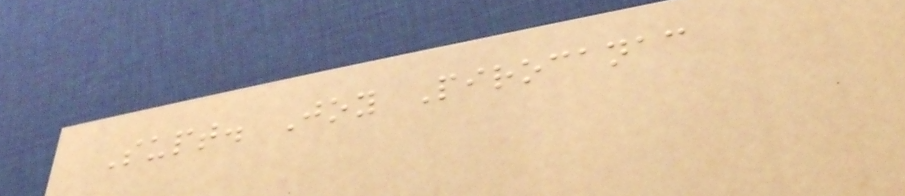Supt. Joy Pirocanac
